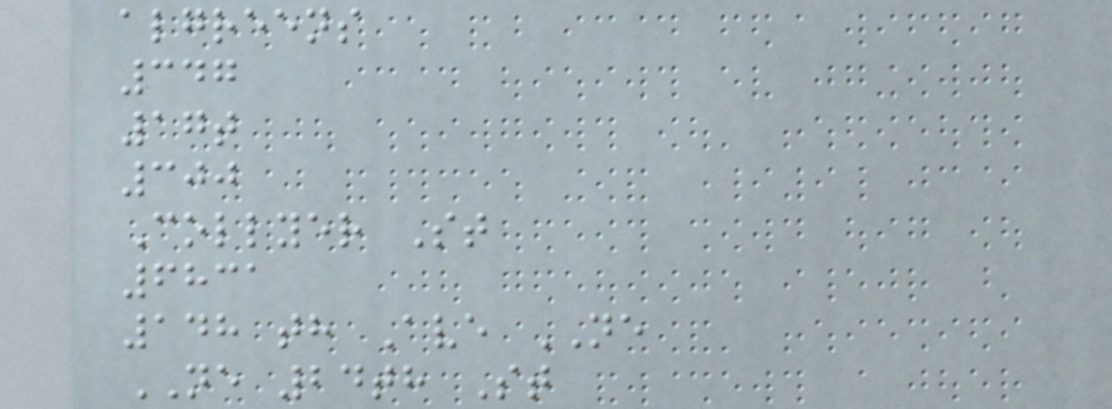algreens
347
17t
300
Collyer St
6831
148 th Ave NE
NE 24th St
